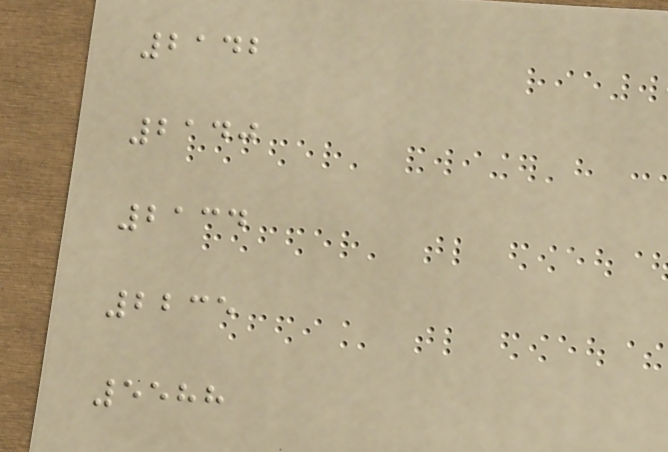2142
2140
2134
2235
5588
